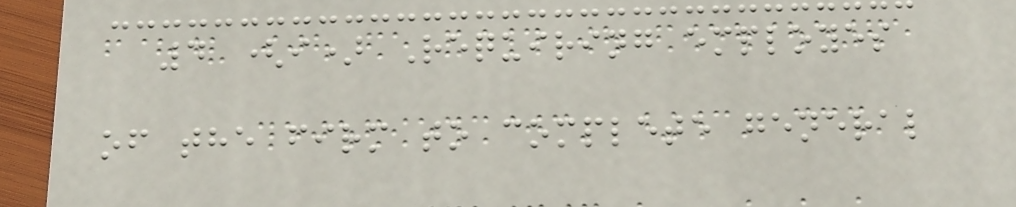4 (i) Requiring employes
of the firm to complete general
